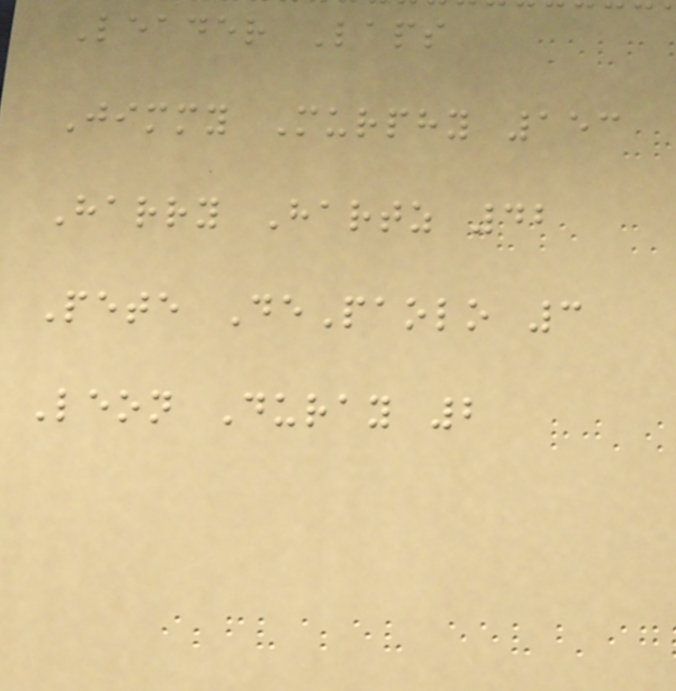Leader Laps
Jimmy Murphy 153
Harry Hartz 42
Pete DePaolo 3
Leon Duray 2
